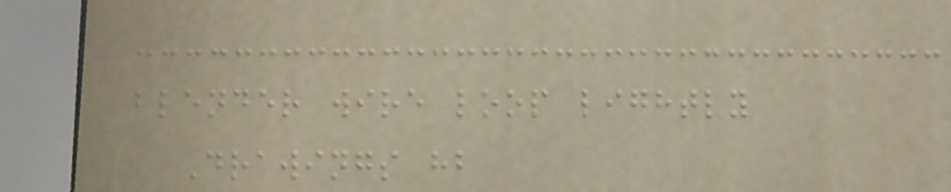blender wire loop lightly
Drawings hb
